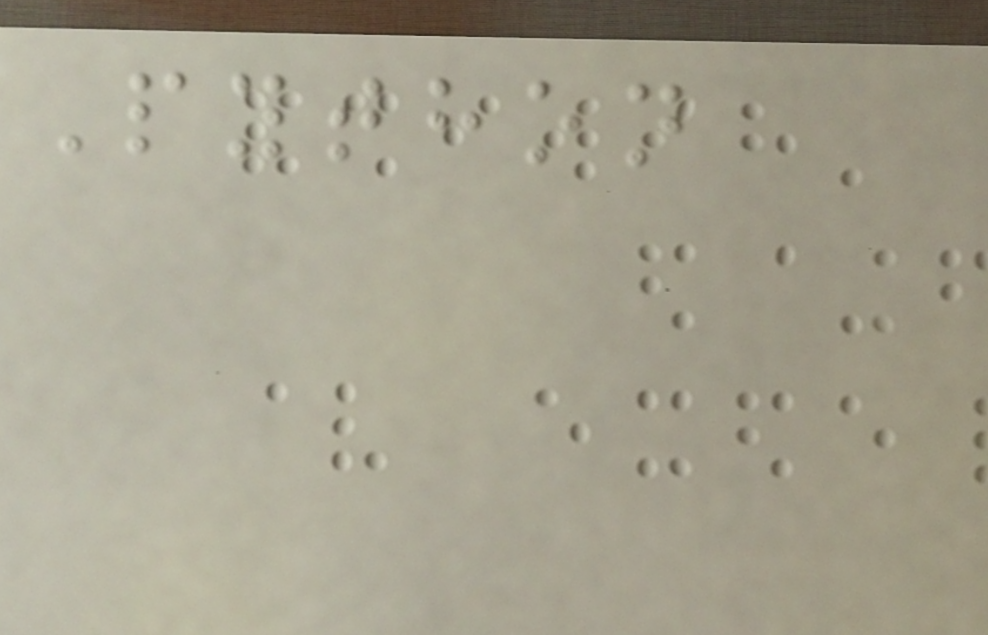Python
